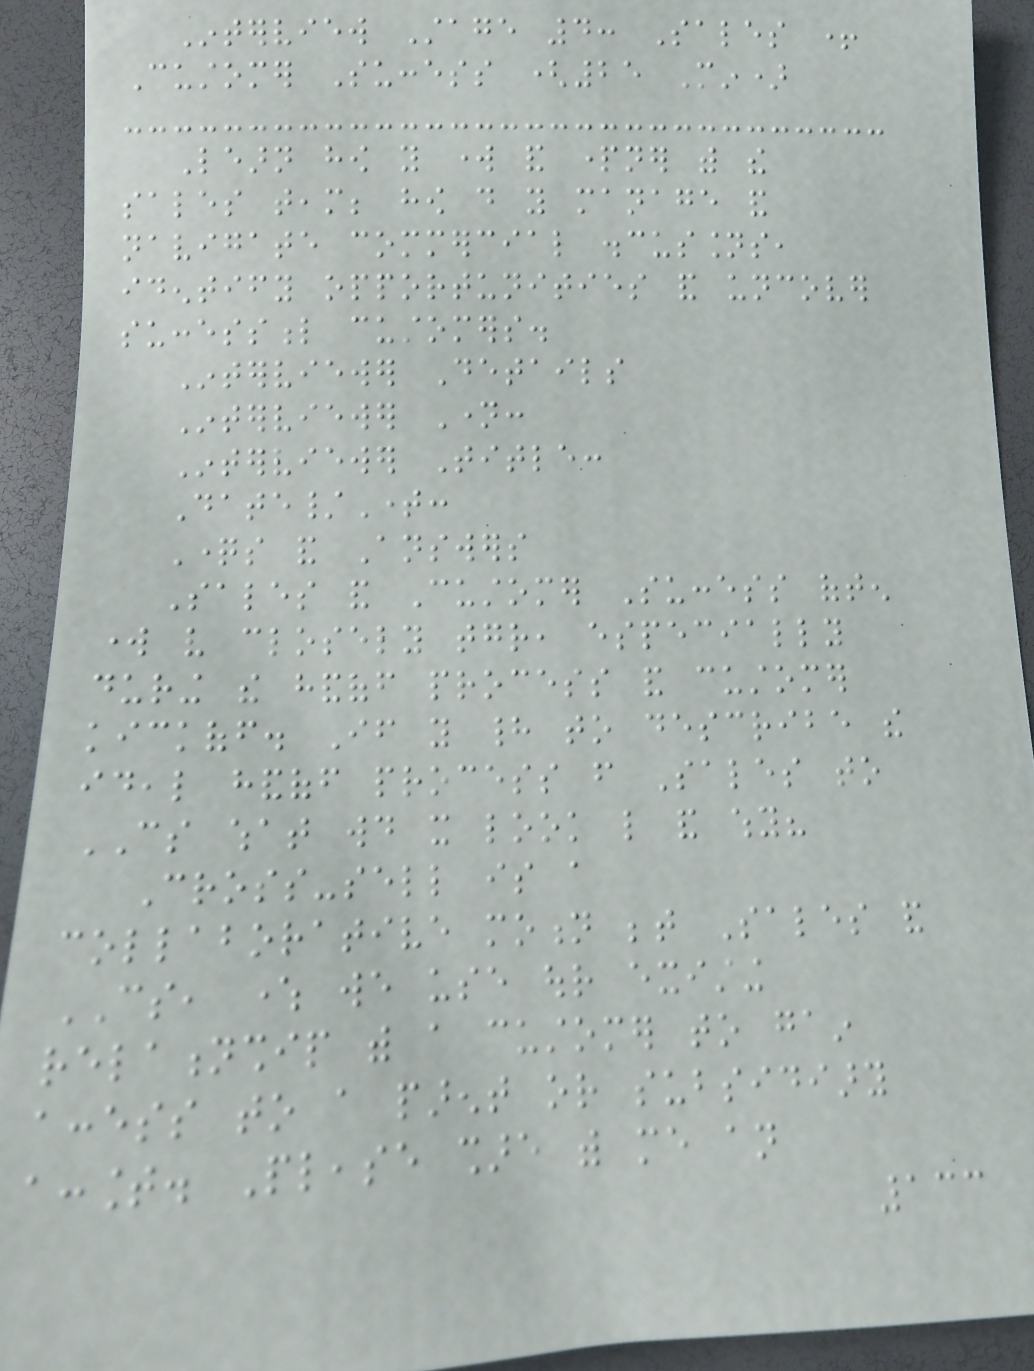Interview Stage 4: Sales +
Customer Success (25 Min)
Learn how you work and partner with the
sales team; how do you manage and
navigate commercial discussions,
identify opportunities and uncover
successful customers.
Interviewer Details
Interviewer Name:
Interviewer Title:
Date/Time:
Questions and Answers
Sales and Customer Success often
work very closely together, especially
during the handoff process and customer
kickoff. If you had to describe the
ideal handoff process from Sales to
CS what would it look like and why?
Cross-sell is a
collaborative motion between Sales and
CS, where we use our existing
relationship with a customer to gain
access to a parent or subsidiary
account. Please share with me an
133
